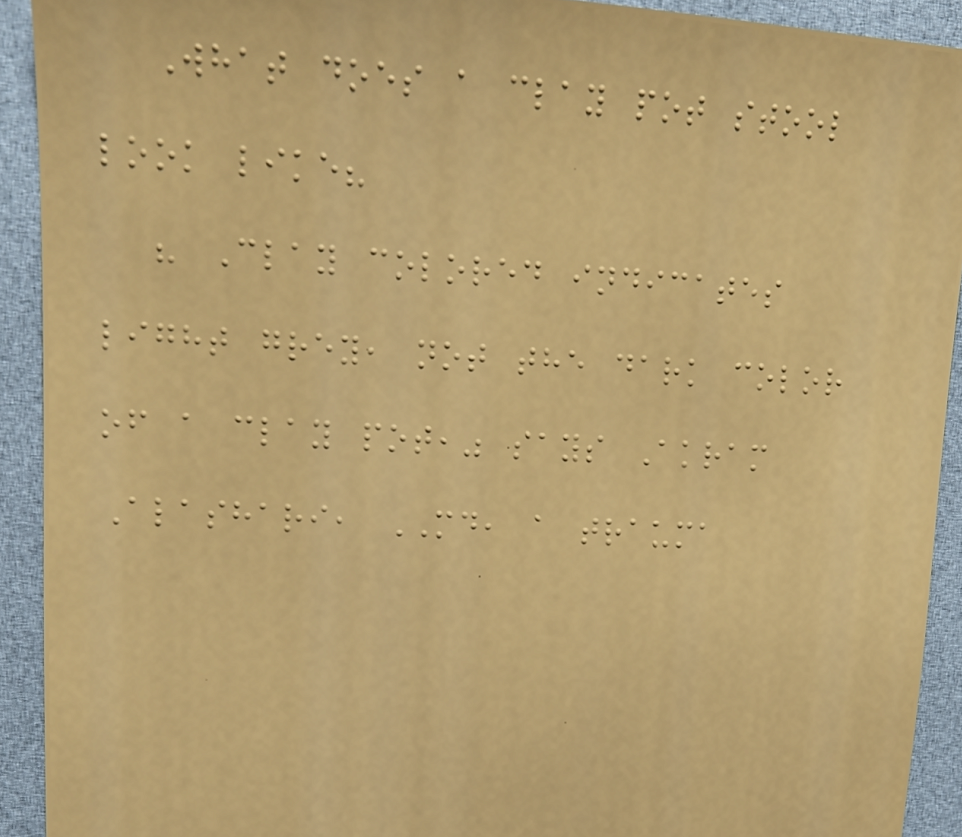What does a clay pot stool
look like?
" Clay colored indicates
light grey, not the dark color
of a clay pot," says Akram
Alashari, MD, a trauma
